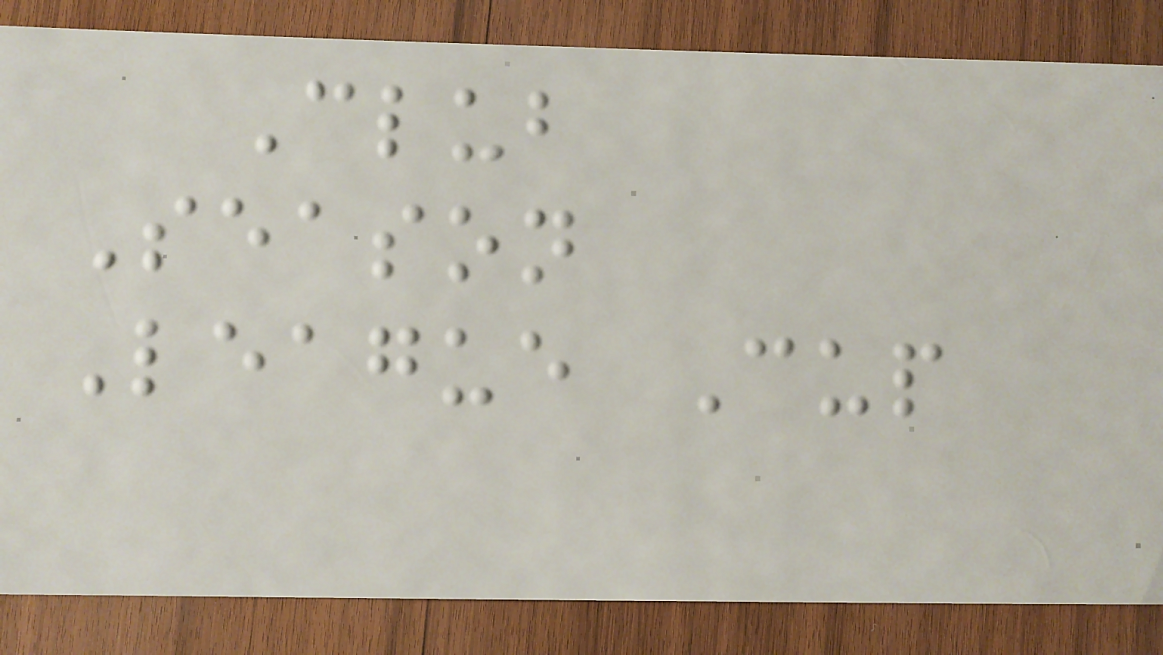Club
Season
League Cup
